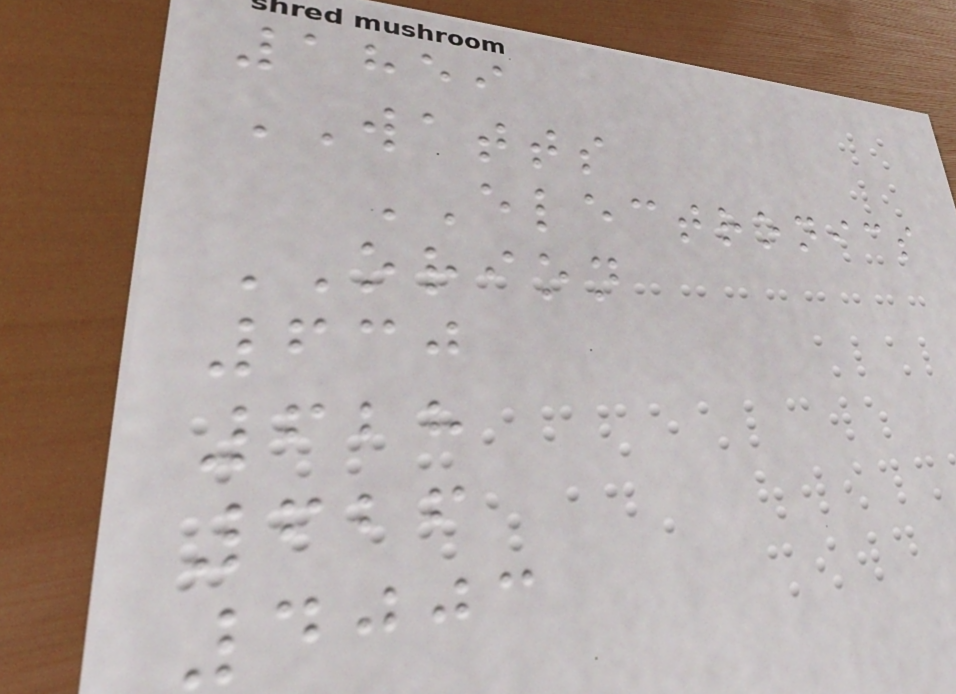1859
WATTS
ELECTRONICS
ORION
630
628
626
4003
